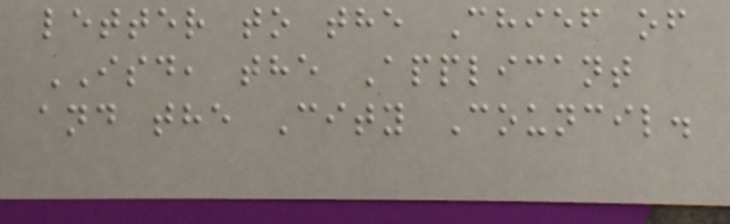letter to the Chief of
ISD, the Applicant
and the City Council.
